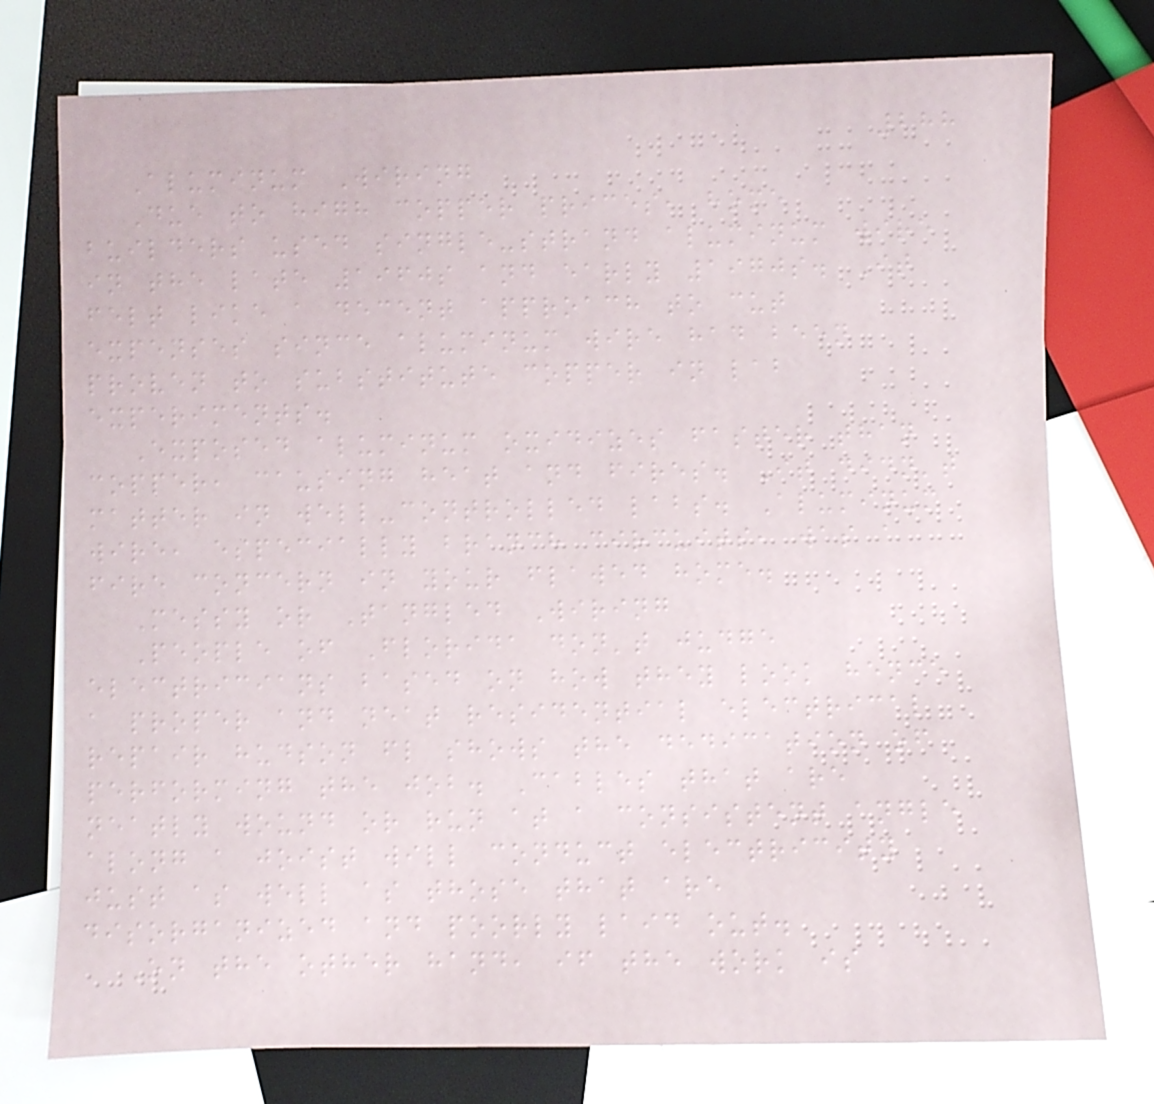288
Aluminum Wiring
Due to high copper prices, home
builders used single-strand aluminum wire
in the late 1960s and early 1970s. It
felt like a decent approach to cut
expenses since aluminum wire had been
proven to substitute copper in lab
experiments.
Exposed aluminum oxidizes faster than
copper, causing heat and fires. It didn't
matter in well-controlled labs. Aluminum
wire, especially branch circuits, was a
fire concern in your flawed home.
Messy or Tangled Wiring
People of Florida don't judge
electricians based on how they look hence
a proper and neat residential electrical
repair hudson fl shows the dedication of
performing the job. Cables that are
neatly wound or run at a consistent angle
along a joist will conduct electricity
just as well as those that are
disorganized and poorly laid out.
On the other hand, if the work is
